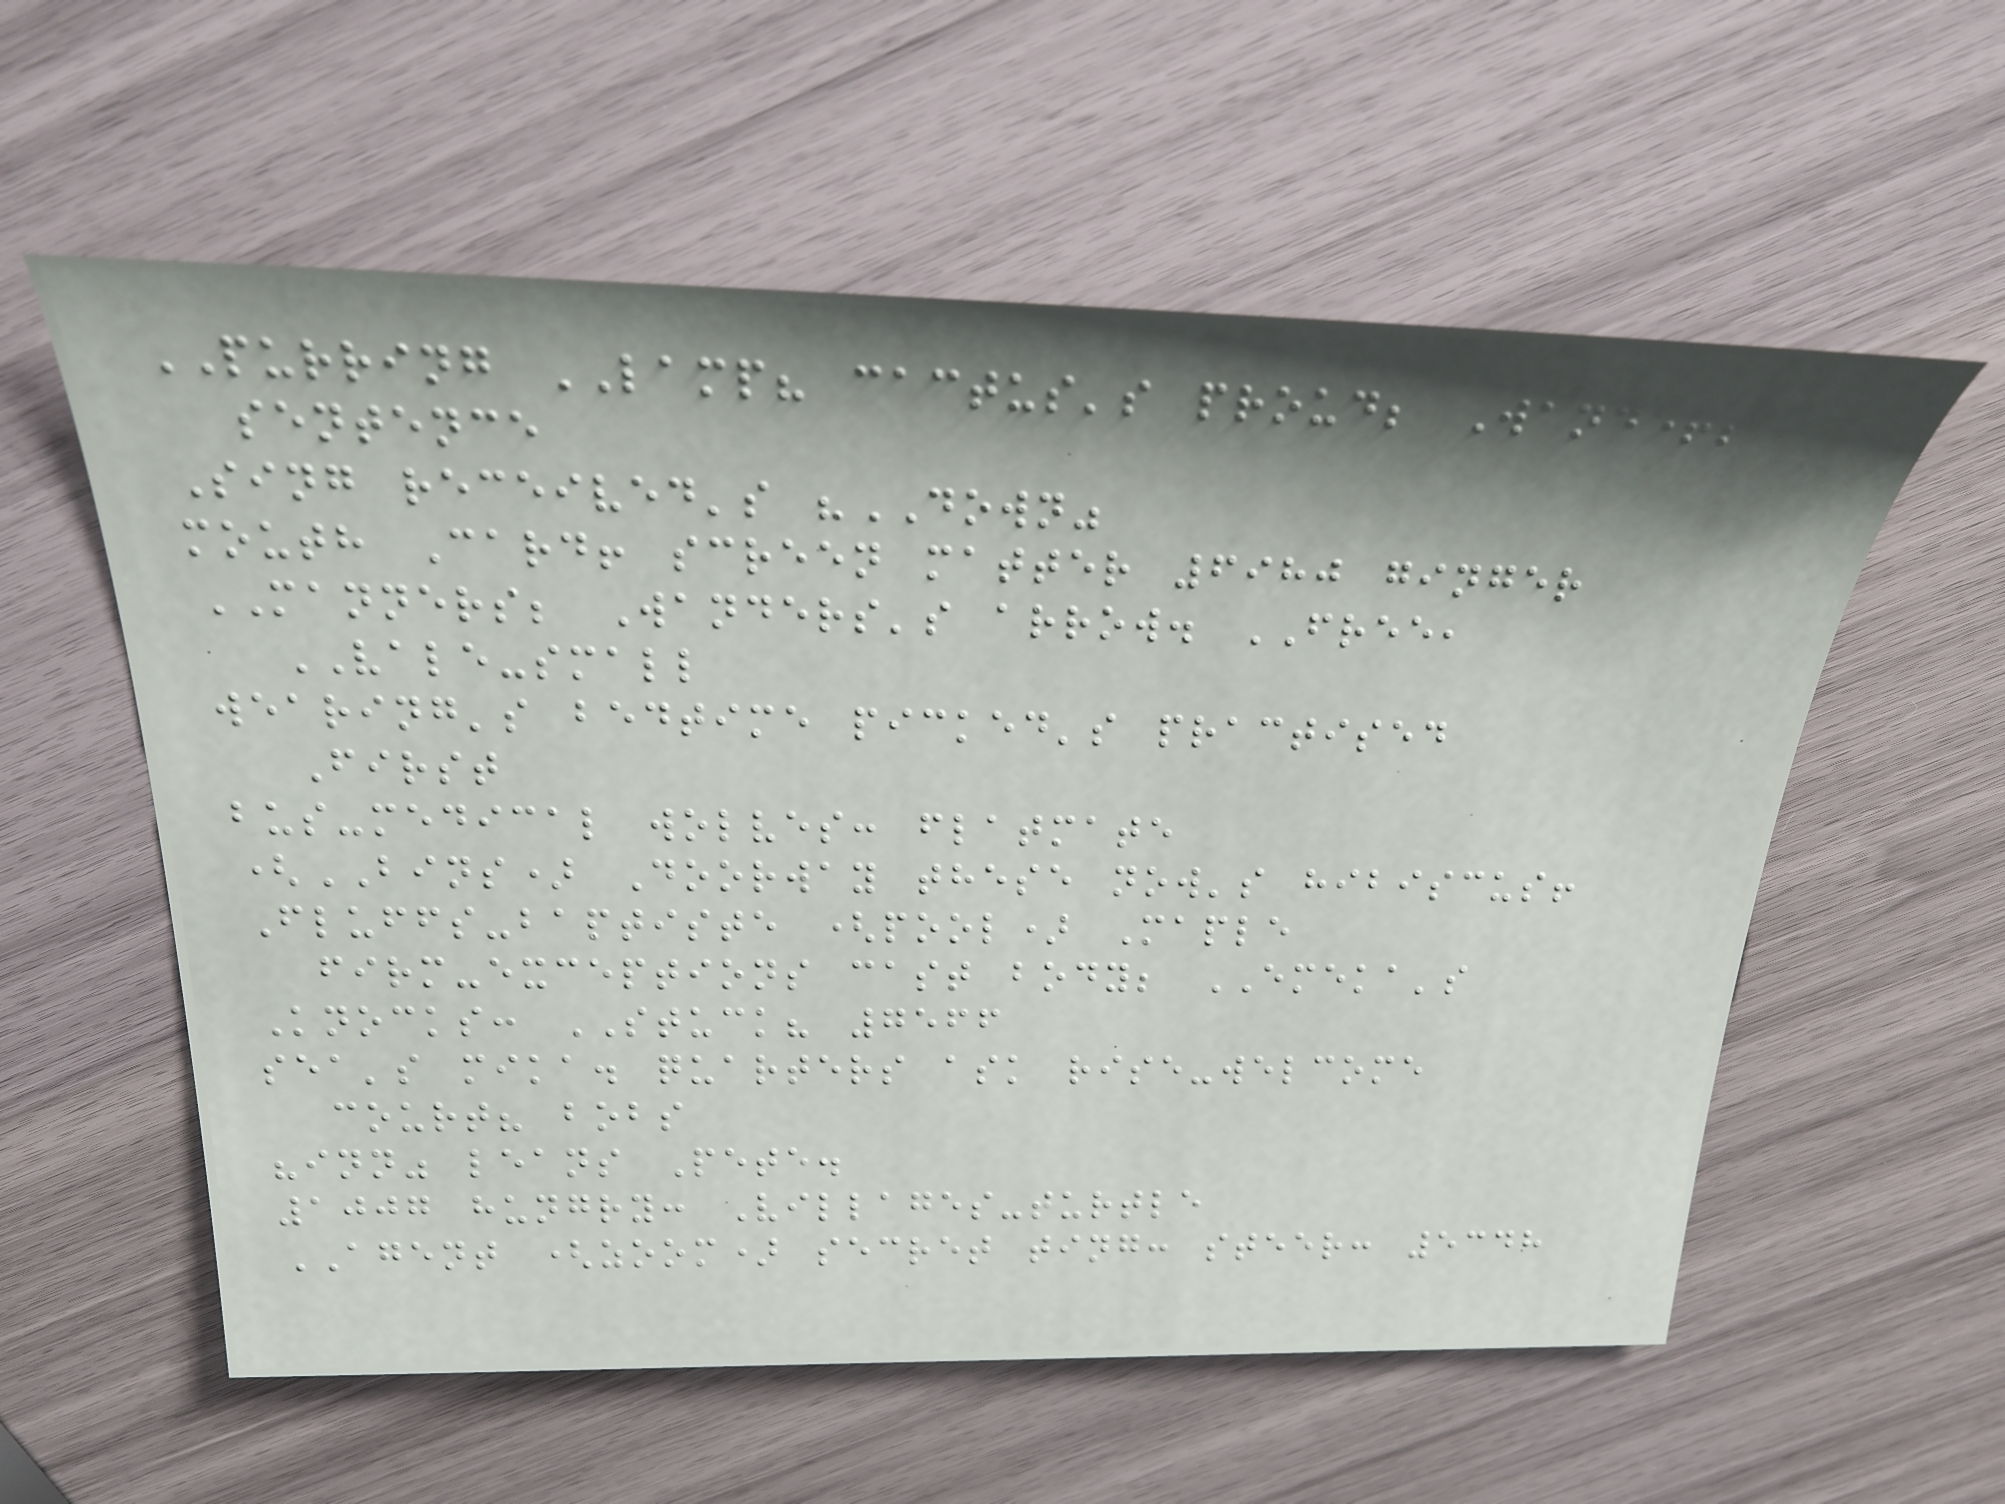PURRING LAMP? cactus's proud; Wanders
sentence
Sing received's "DOWN"
mouth Card! screen matter 6980 ginger
MANNERS; Wanders's arrow. FREE,
VALE-small
wearing's bedtime picked's practised
First
bus-medical wolves: flatmate
(BINS) Doorway these now's hibiscus!
Fluffs-baptiste (pool) Maple
firm-exceptions cast body; EMEKA's
Knocks: STUCK? 7566
sea's mika. quarters ask rise-welcome
court? bobs
"inn" leans Pete.
1007 hungry: Villages-turtle
AGENT (zoom) secret ting: steer: 5348
